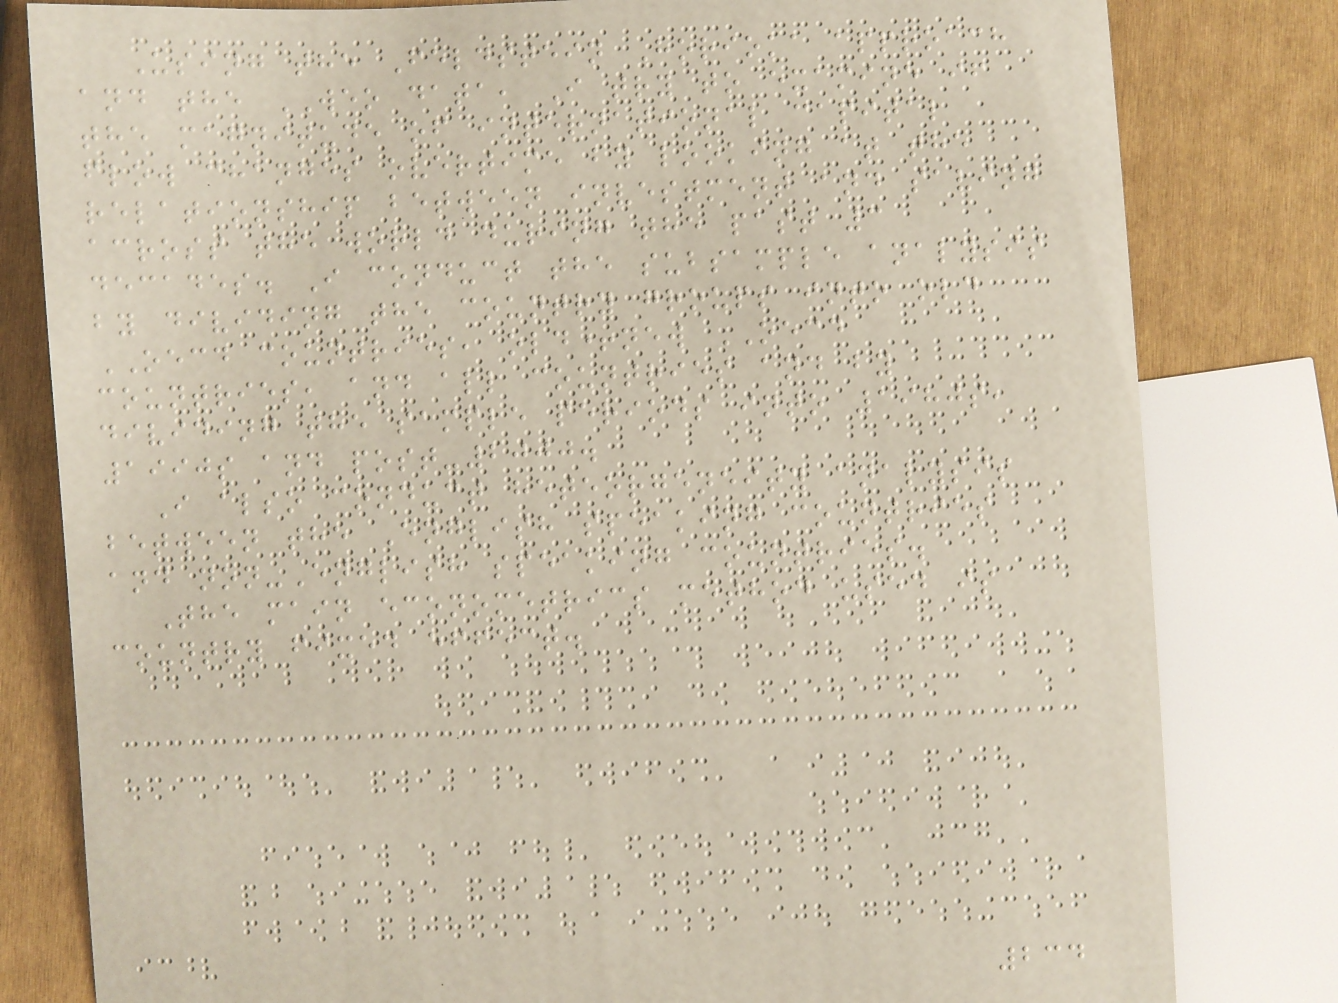Using the Feldstein Horioka approach
and the WEO data, I try to examine if
the magnitude of international capital
flow changes overtime by looking at the
relationship between investment and saving
across the world during the past 3
decades. I conduct the subsample analysis
by dividing the country groups into old
OECD countries, old+new OECD
countries, and all countries and by
dividing the sample periods into 1980s,
1990s and post-2000.
I also conduct heteorgeneity analysis
between the English speaking countries
and non-English speaking countries.
The main econometrics method used is
country fixed effect.
234
